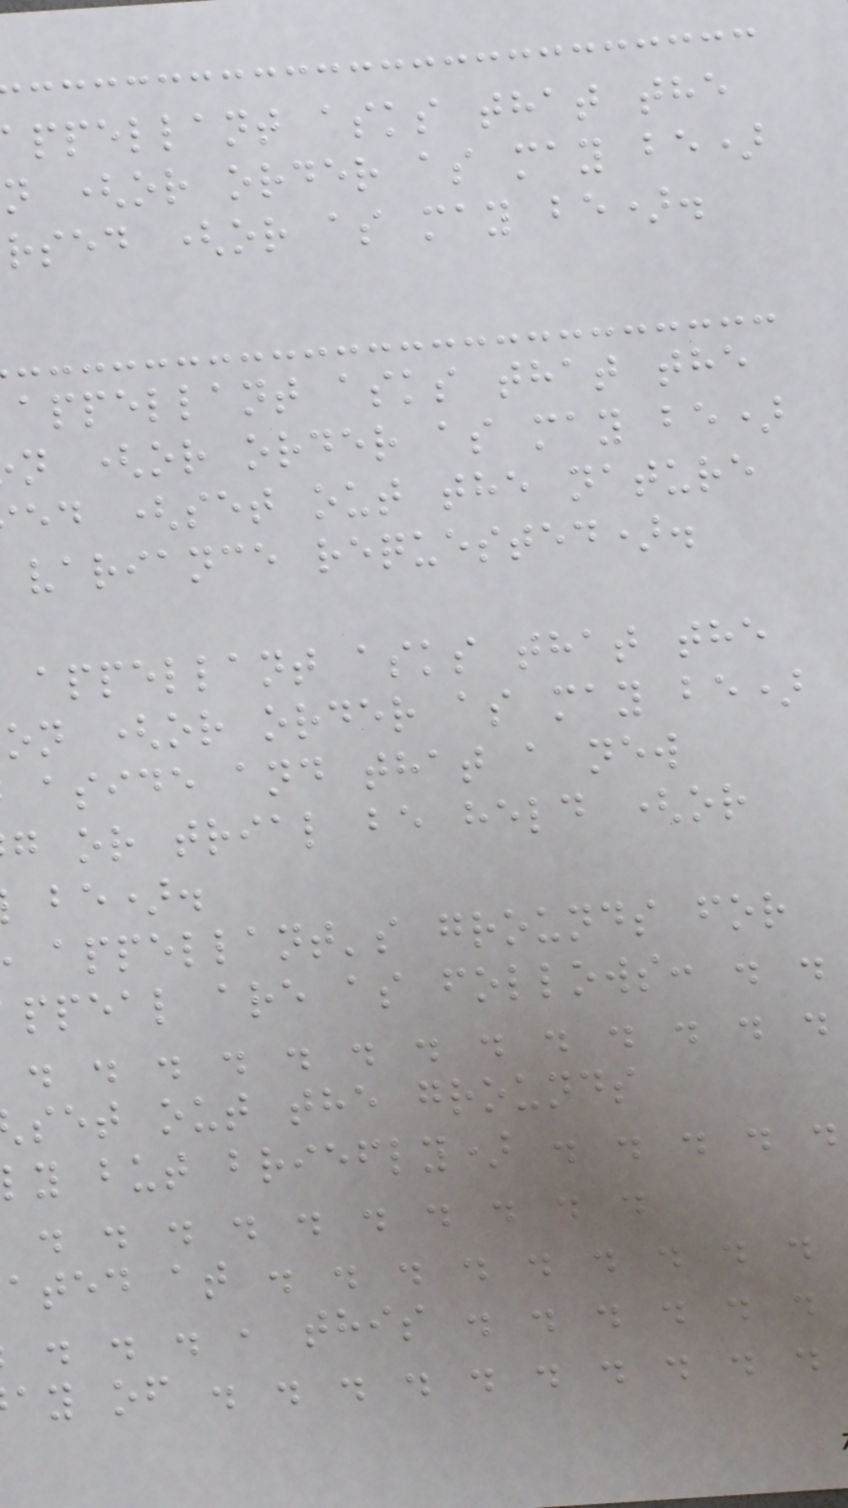ppellant asks that the
n (or order as may be)
rsed (or as may be).
appellant asks that the
n (or order as may be)
ed (set out the nature
variance requested).
appellant asks that the
on (or order as may be)
aside and that a new
g or trial be held (or
be).
appellant's grounds for
ppeal are as follows: . .
. . . . . . . . . . . . .
set out the grounds
ly but briefly) . . . . .
. . . . . . . . . .
ated at . . . . . . . . .
. . . , this . . . . . .
ay of . . . . . . . . . .
